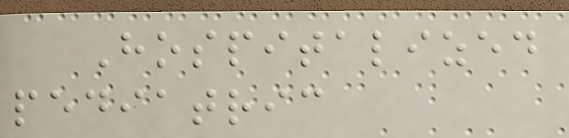Hospitalized
pediatric
